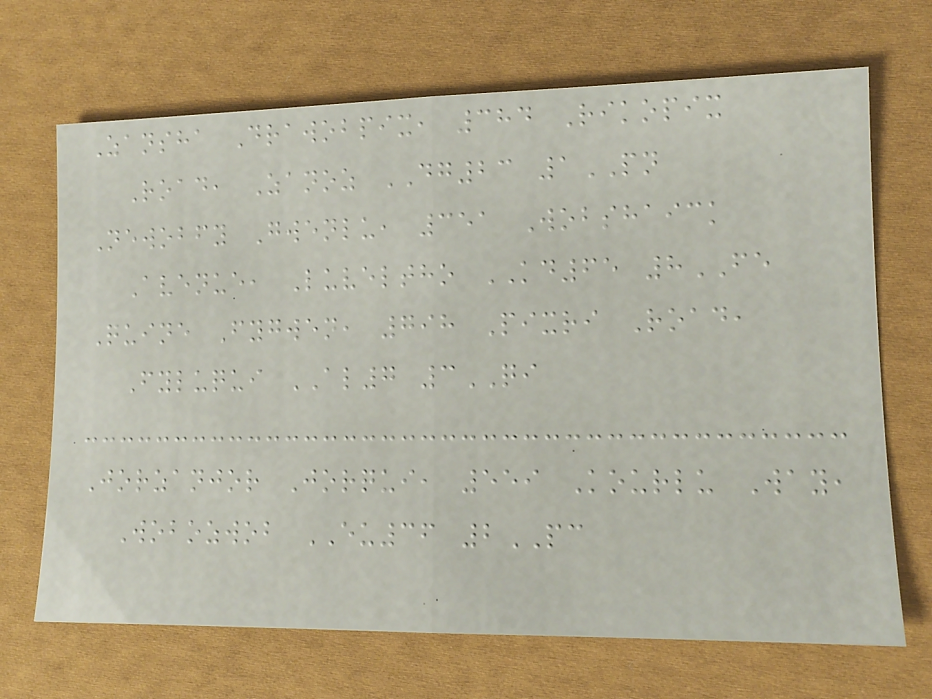Zansha Drawobpix, 384 Rikopix
Road, Zanoz DG23 1PN
Newobfy Gwenlu, 351 Wobshaick
Avenue, Luveltho KD65 8FE
Quine Fygwen, 798 Pixri Road,
Fyluqui AL7 3QI
Jorzanjor Jorqui, 559 Kourlu Way,
Wobozwob EU36 2PC
